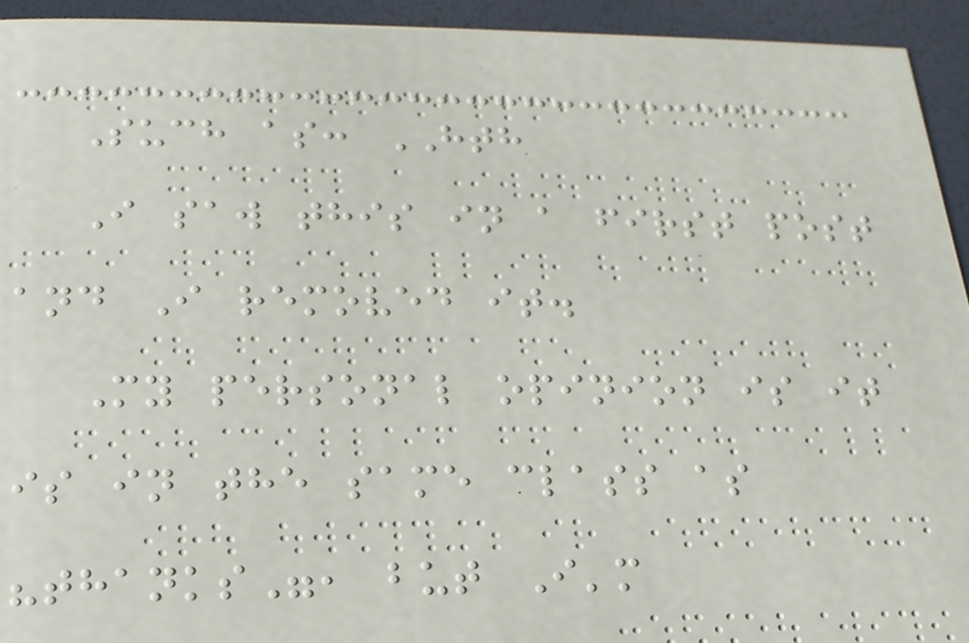Such as: HTH
I saw this in a first post
and I removed it.
My personal opinion is it
is in the same class as
"thanks", but I'm
